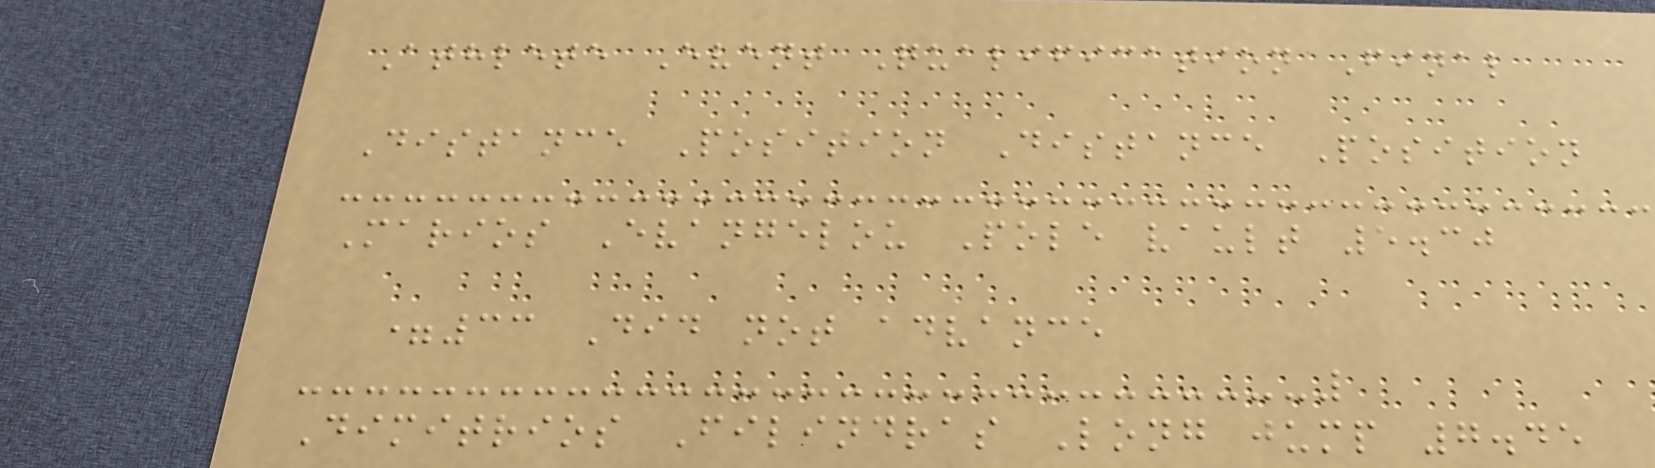Athlete Event Qualification Final
Distance Position Distance Position
Marios Evangelou Pole vault 5.30
=33 Did not advance
Dimitrios Filindras Long jump 7.45
